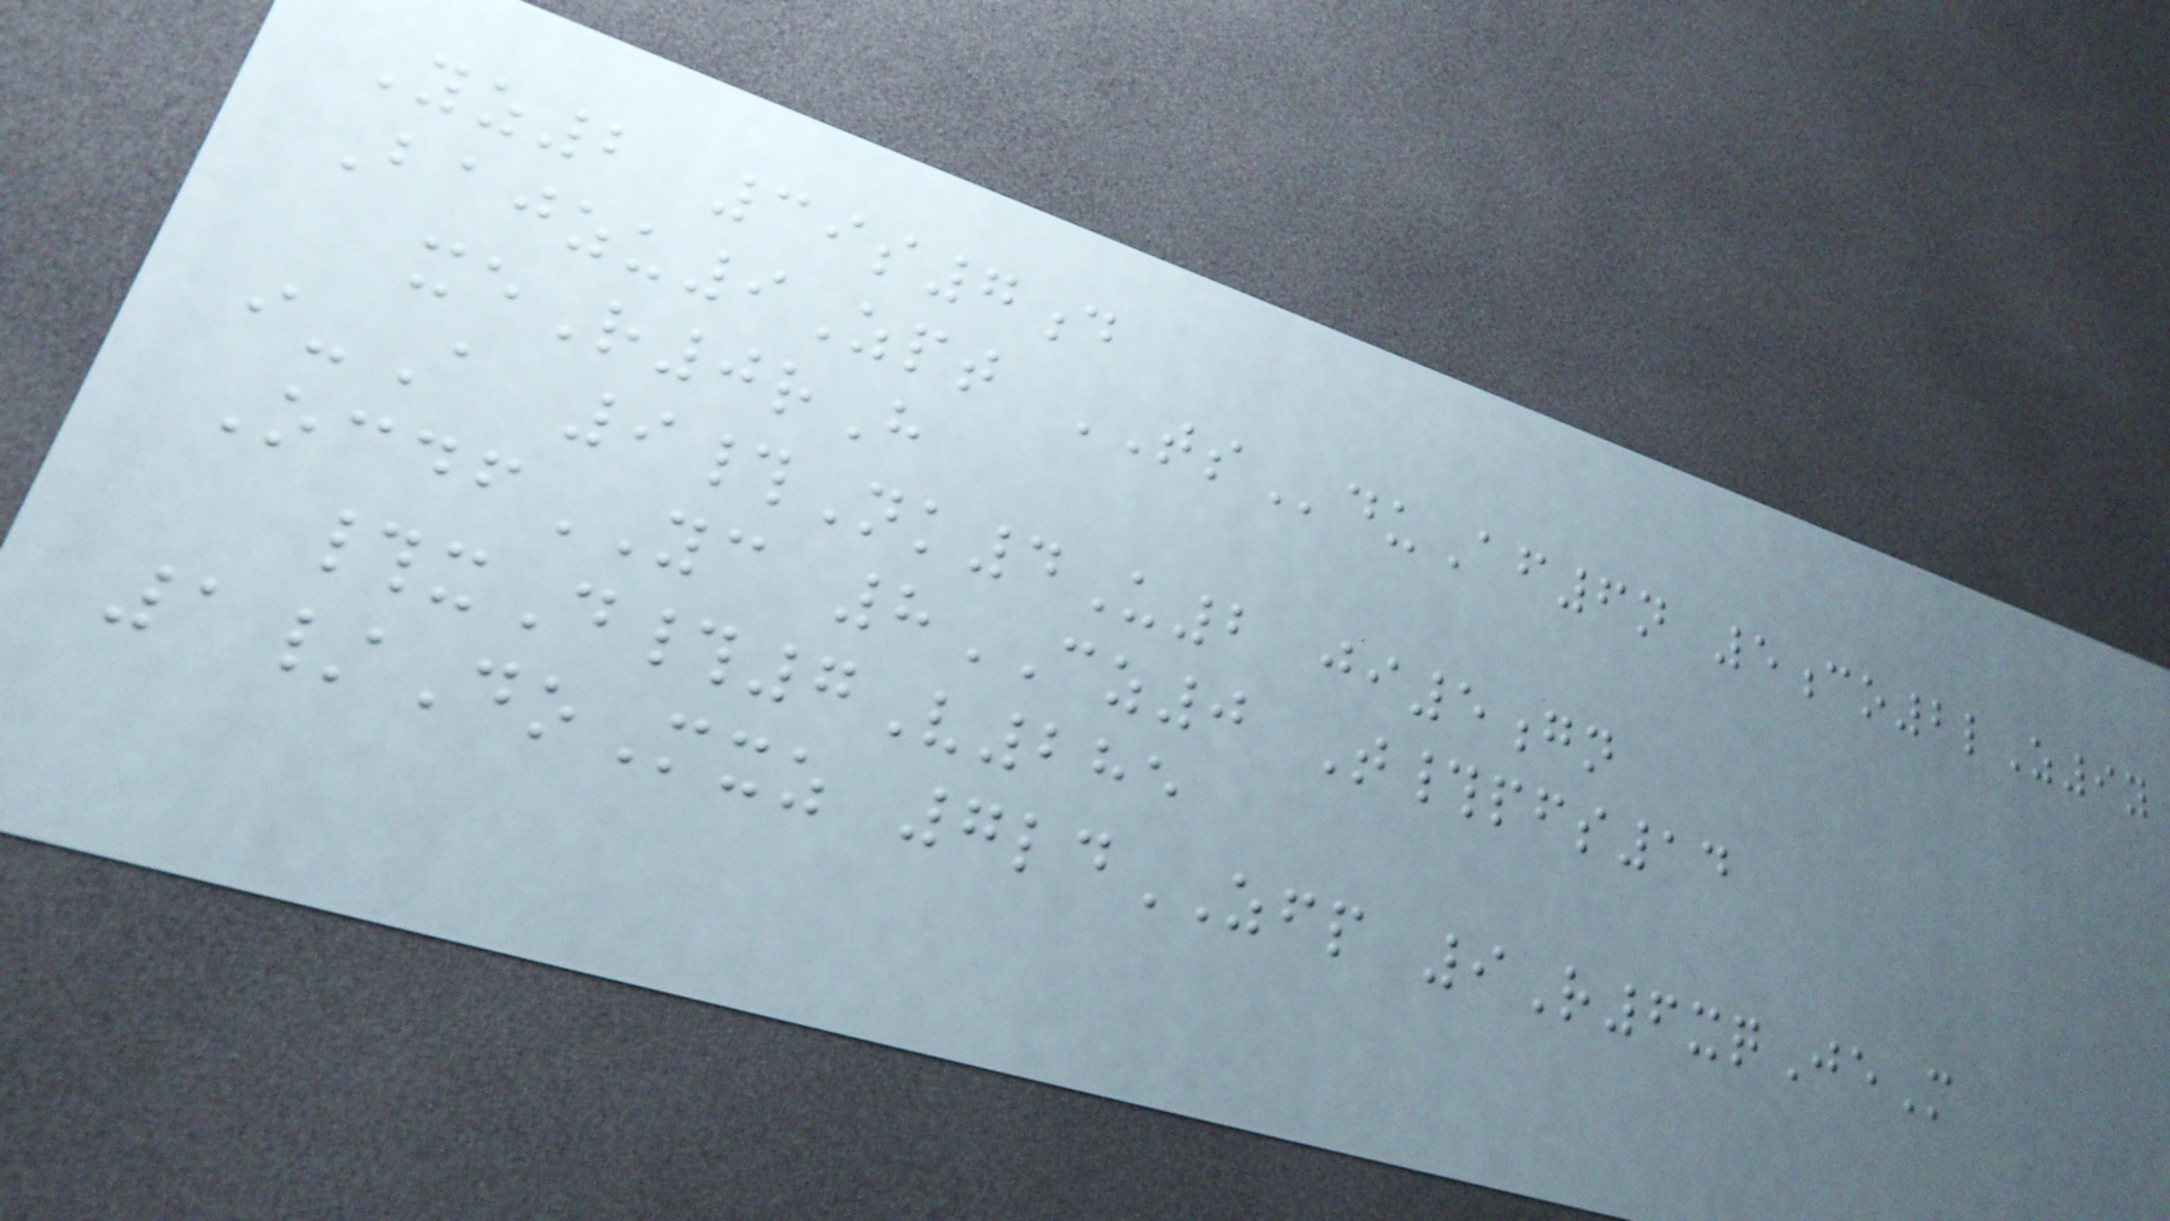Yz2 39s7d
Bajzu9Zpt TSduAf6n 5co2lZ9y
xeR0rH
i-A 9#Nk4U2 ji5gn
OcdfYC 8CZ0 T#pfs14
#xD#7V285
1/DoMxz 7ldZFP 9R6xqJeM
